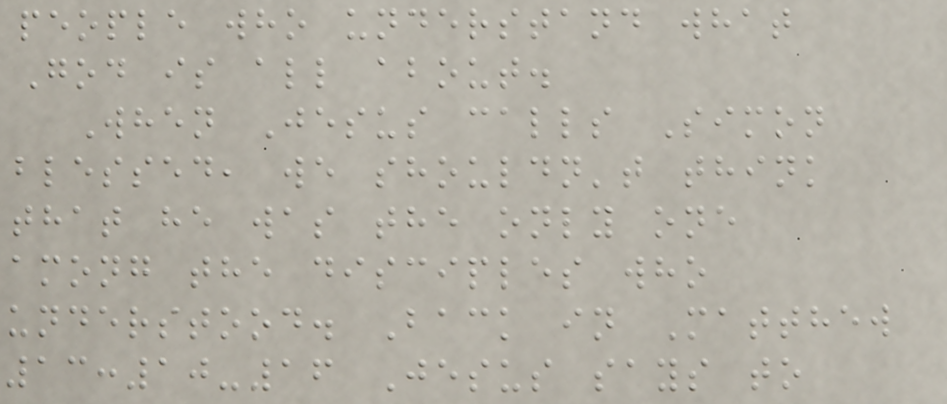people who understand what
God is all about.
When Jesus calls Simon
blessed, we shouldn't think
that he was the only one
among the disciples who
understood. Back in Matthew
13:10-16 Jesus says to
